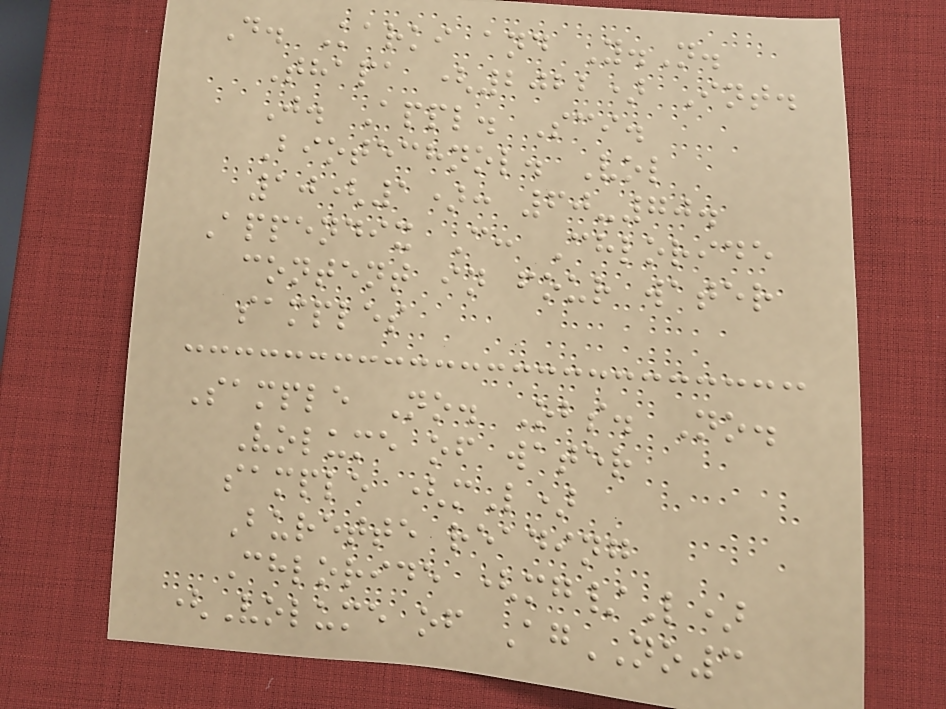D. Karki and Y.N.
Thapa (2022) Int.
J. Appl. Sci.
Biotechnol. Vol
10(1): 60-70.
Appendix C: Chloride
content in four water
samples
Sample No. Obs. No.
Volume of water
sample (mL)
Burette reading
Chloride (mg/L)
(Volume of AgNO3
